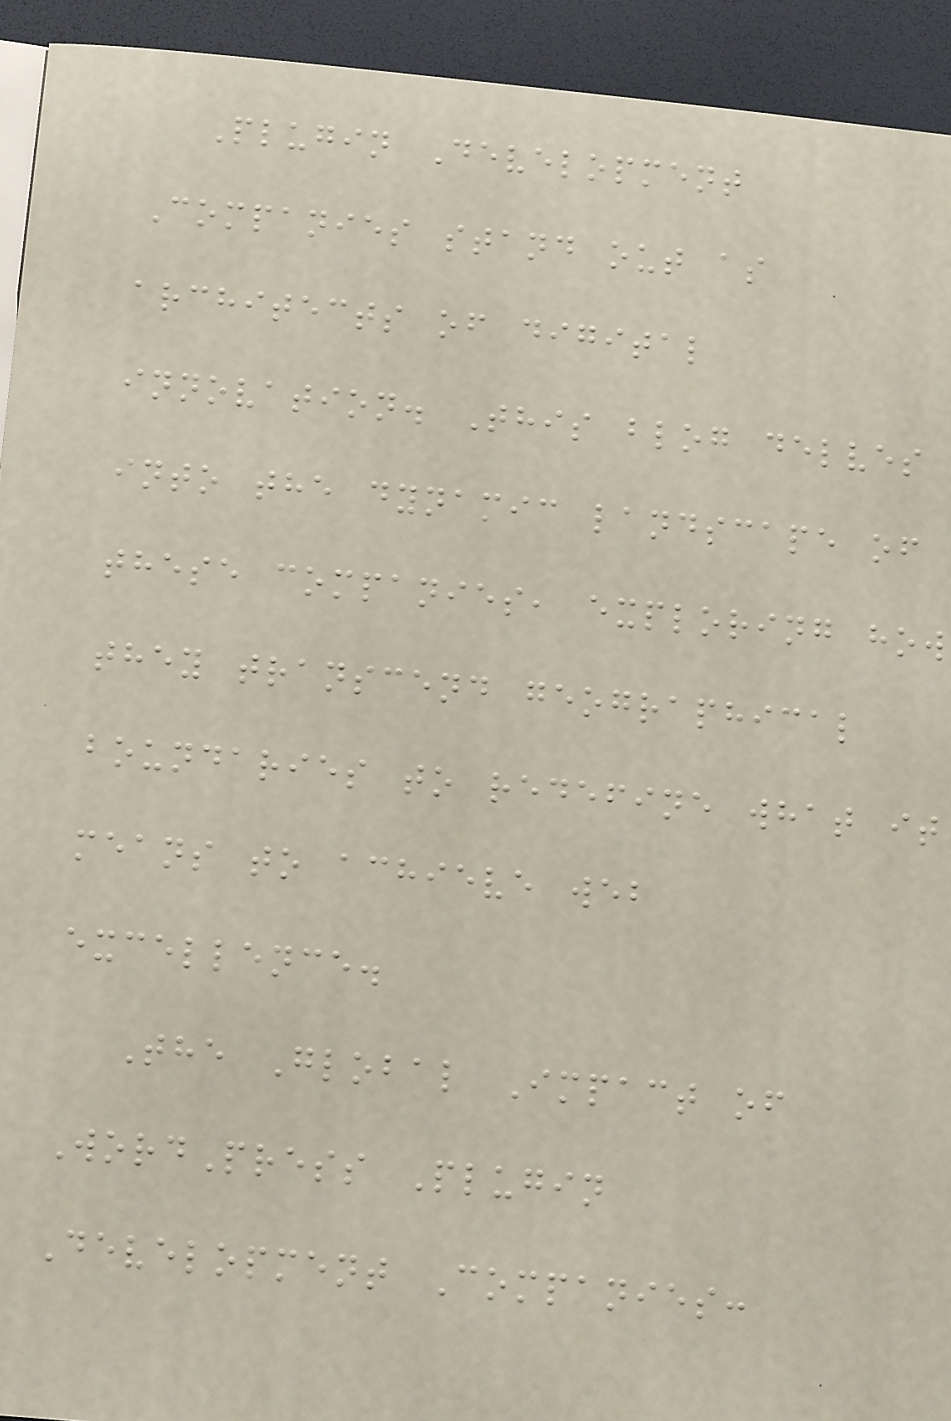Plugin Development
Companies stand out as
architects of digital
innovation. This blog delves
into the dynamic landscape of
these companies, exploring how
they transcend geographical
boundaries to redefine what it
means to achieve web
excellence.
The Global Impact of
WordPress Plugin
Development Companies:
